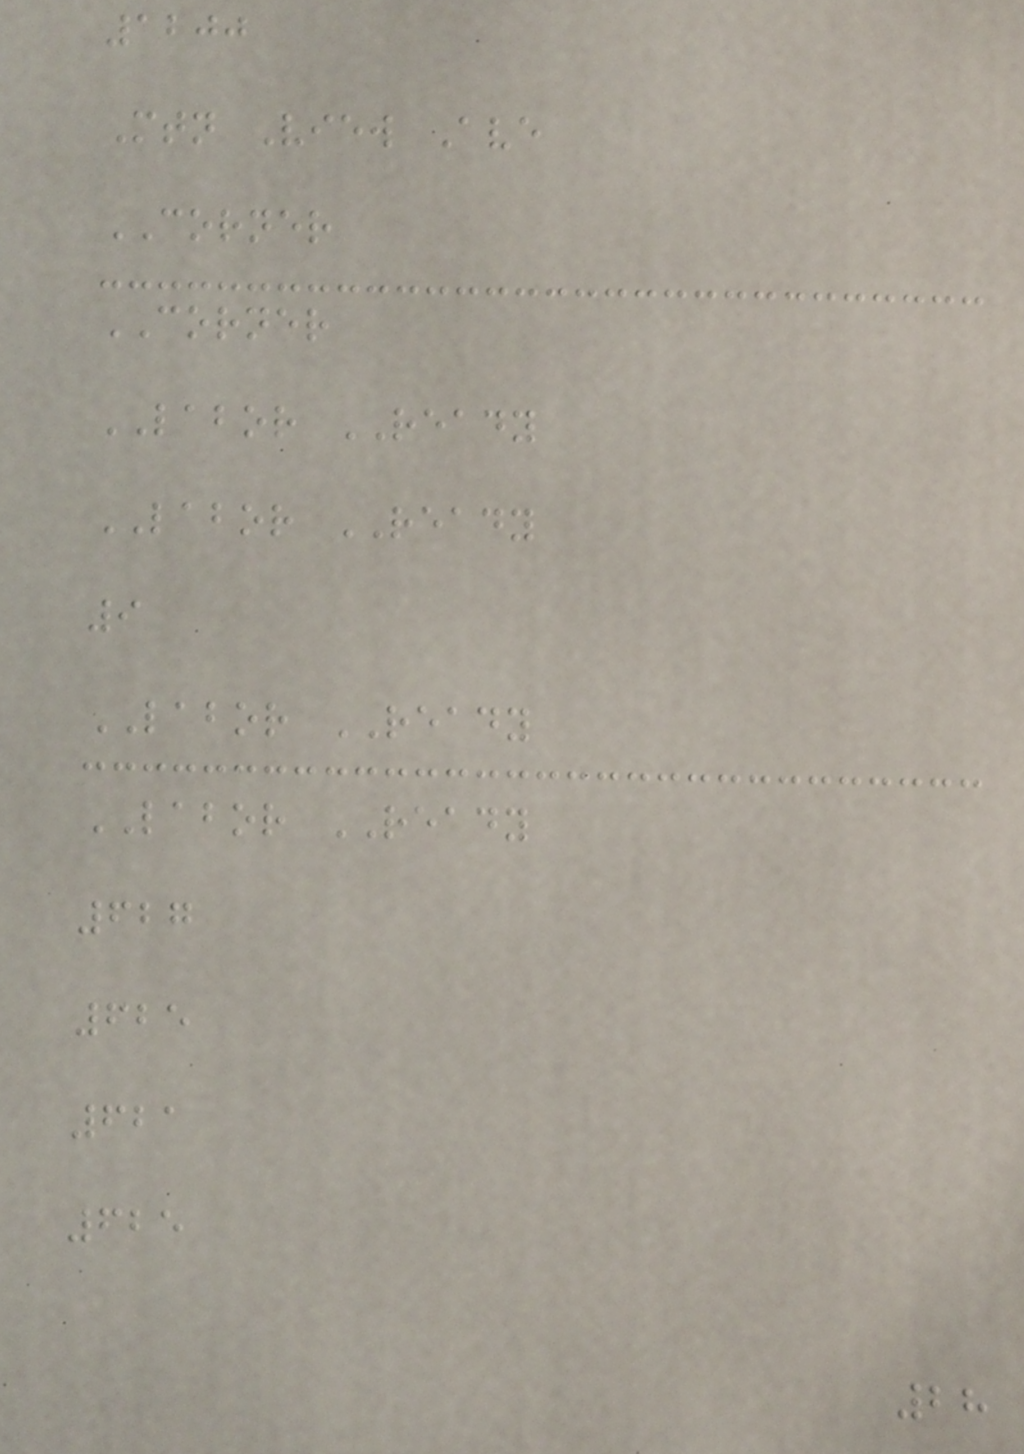1200
Mtn View Ave
CORNER
CORNER
LABOR READY
LABOR READY
9
LABOR READY
LABOR READY
627
625
621
625
28
